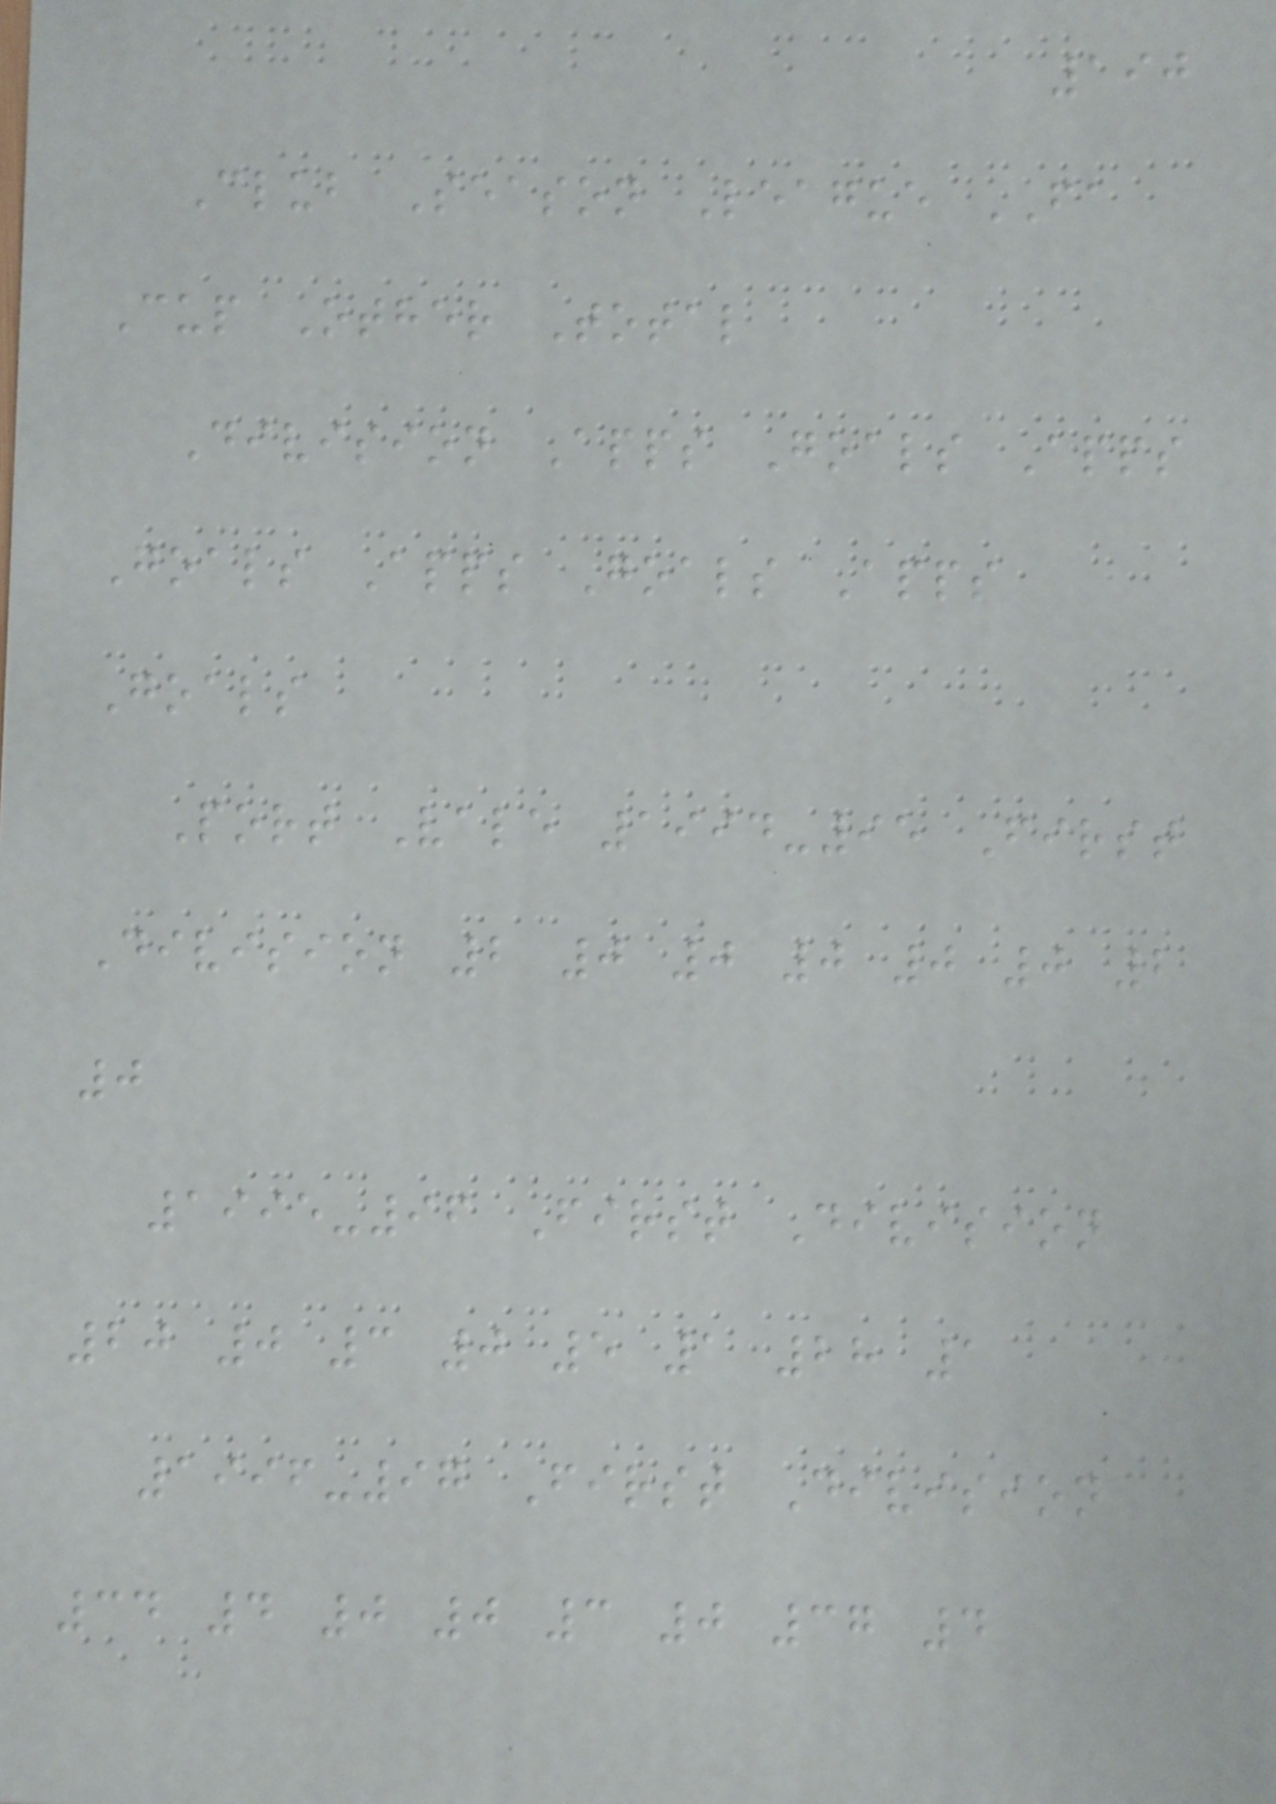190
Club Season League FA
Cup Other Total
Division Apps Goals Apps
Goals Apps Goals Apps
Goals
Port Vale 1994-95 First
Division 2 0 0 0 0 0 2
0
1995-96 First Division
20 0 3 0 5 1 28 1
1996-97 First Division
34 4 0 0 3 0 37 4
